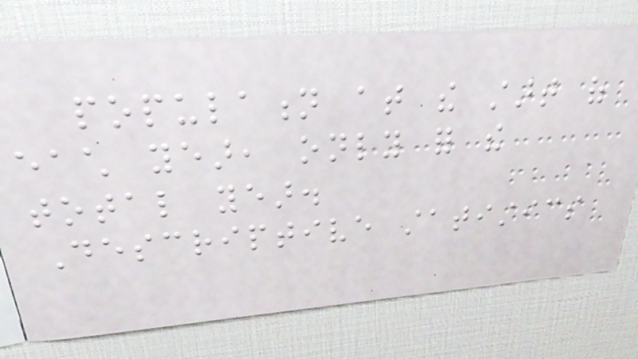population at the start of
each year, only for the
total year.
Descriptive statistics
